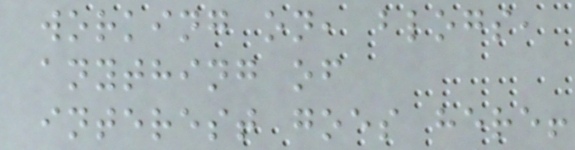working on, blogs,
anything of
interest goes here!
